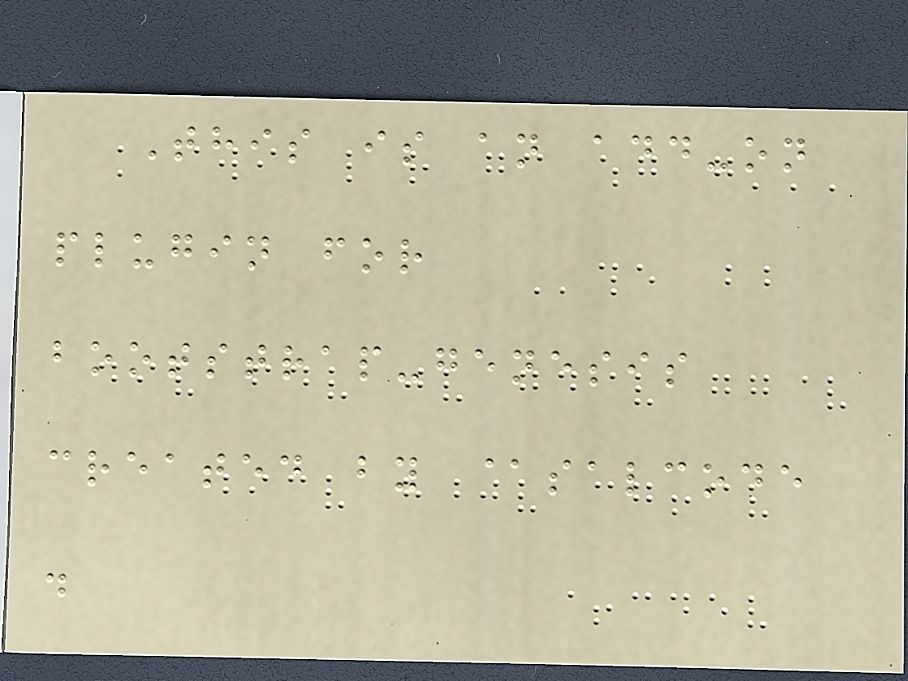This is an add-on
plugin for
bootstrap-genesis
created by @salcode
.
